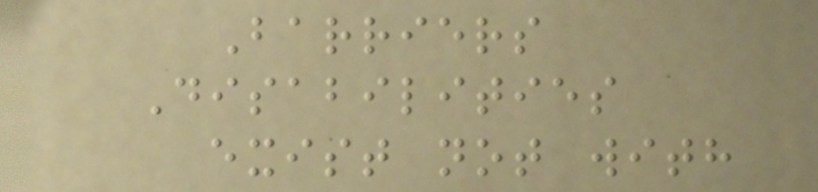Barriers
Disabilities
exist not with
